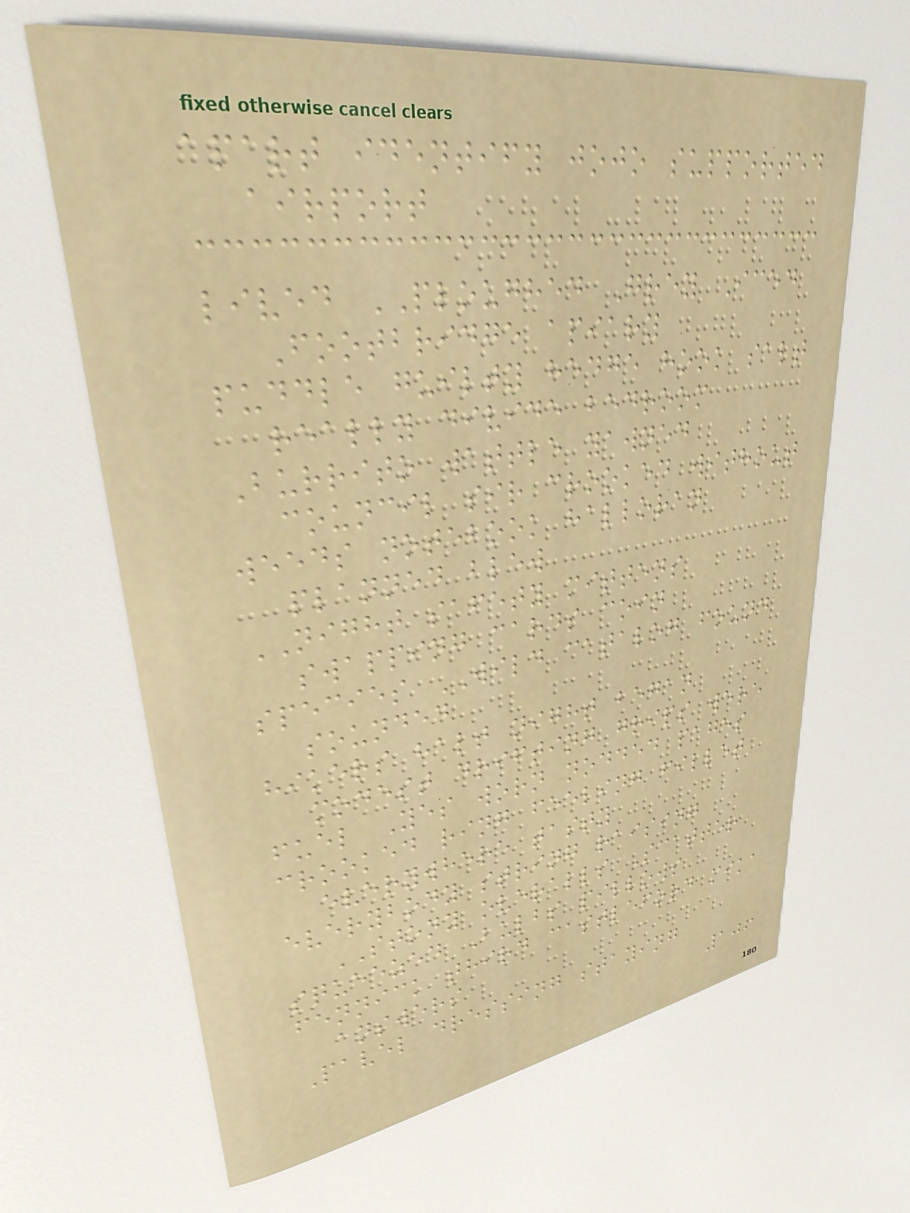apart identify jojo supported
airport
lived PLOUGHED Grey Iced
Footbridge apiary
puddle guilty hedge hook salt
really divide bedroom
Burrito wattle yawned
council sir crooked without
weeds notebook halloran
planned blew
NIGHT safety mittens
swapping cards coin
species WILD catalog found
sounded
hikers halt night began
modest drifting grips were
fuel Yes worn nodded pages
crooked ring feeling fillet
everywhere tasty
everybody string raising
STONY overalls Scatter
squeezed Bulbs pillows
fennick third castleford mika
answers
Pavel dressing staying
106
